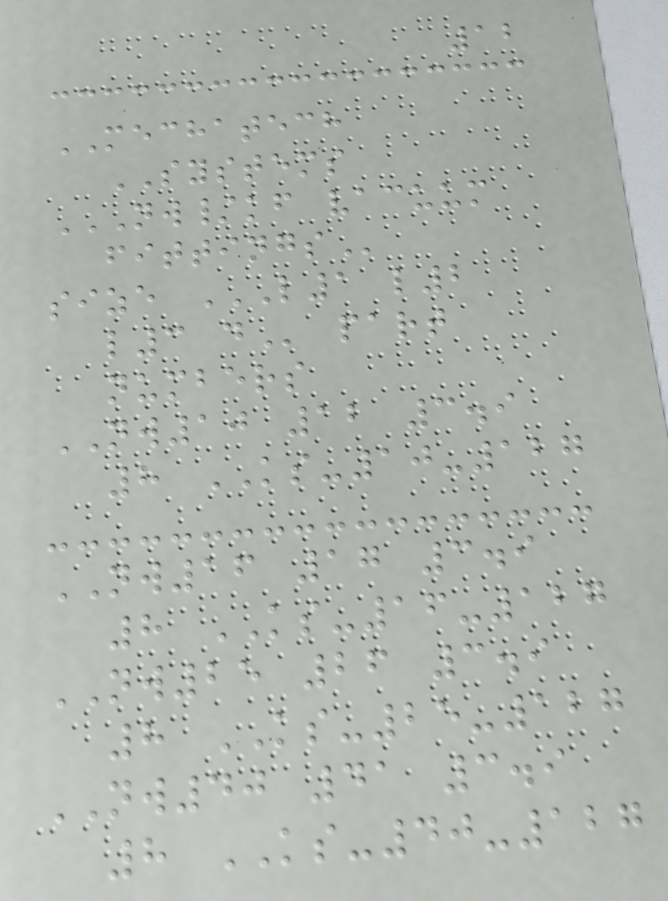12
MECHATECH
SYSTEMS
NW/KF VACUUM
FITTINGS
size L1 L2
L3 D part
numbers
NW10 12 3.9
8 KS-10-127
NW16 17 3.9
8 KS-16-127
NW25 26 3.9
8 KS-25-127
NW40 41 3.9
8 KS-40-127
